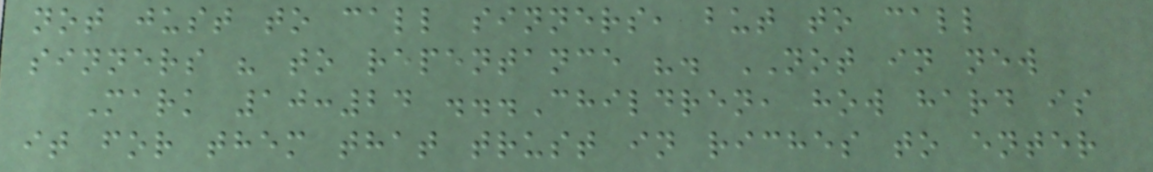not just to call sinners, but to call
sinners " to repentance ". NOT in new
Mark 10:24 ...Children, how hard is
it for them that trust in riches to enter
